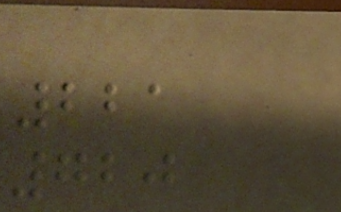221
720
